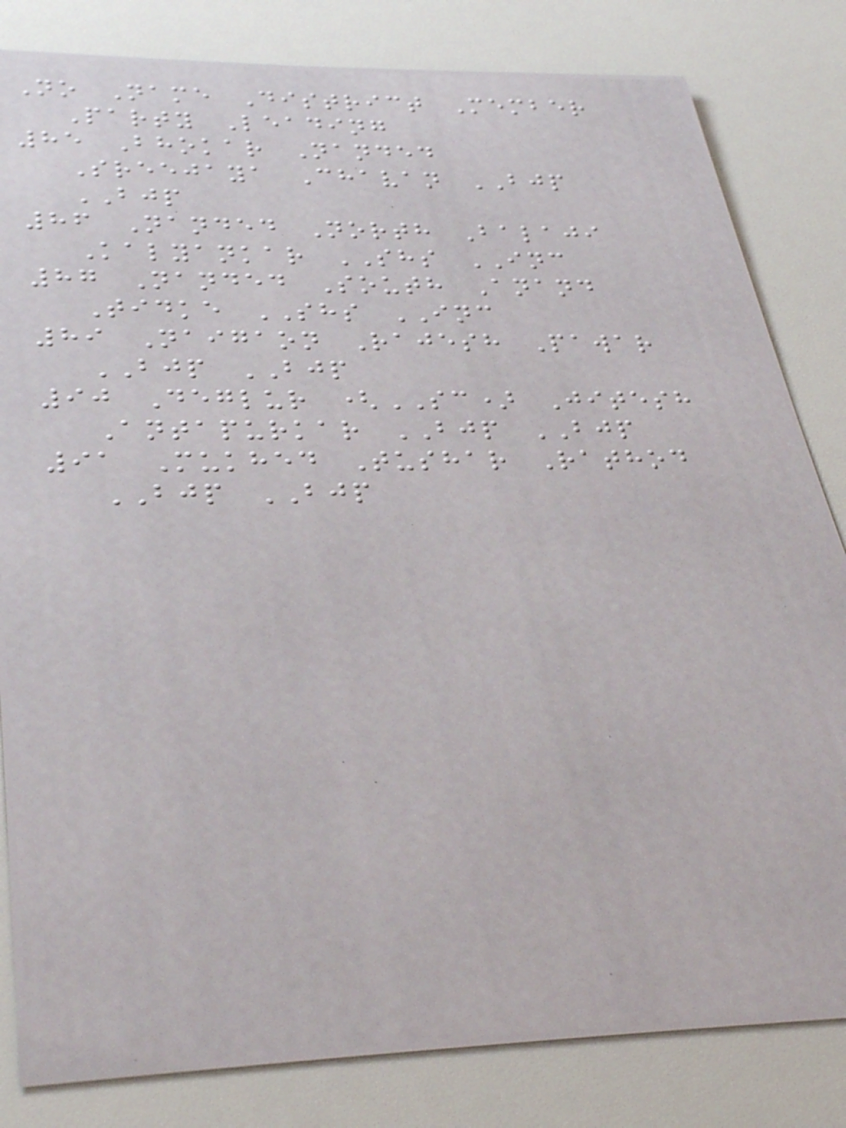No Name District Member
Party Leading
85 Bhokar Nanded
Sreejaya Chavan BJP
BJP
86 Nanded North Balaji
Kalyankar SHS INC
87 Nanded South Anand
Tidke SHS INC
89 Naigaon Rajesh Pawar
BJP BJP
90 Deglur (SC) Jitesh
Antapurkar BJP BJP
91 Mukhed Tushar Rathod
BJP BJP
